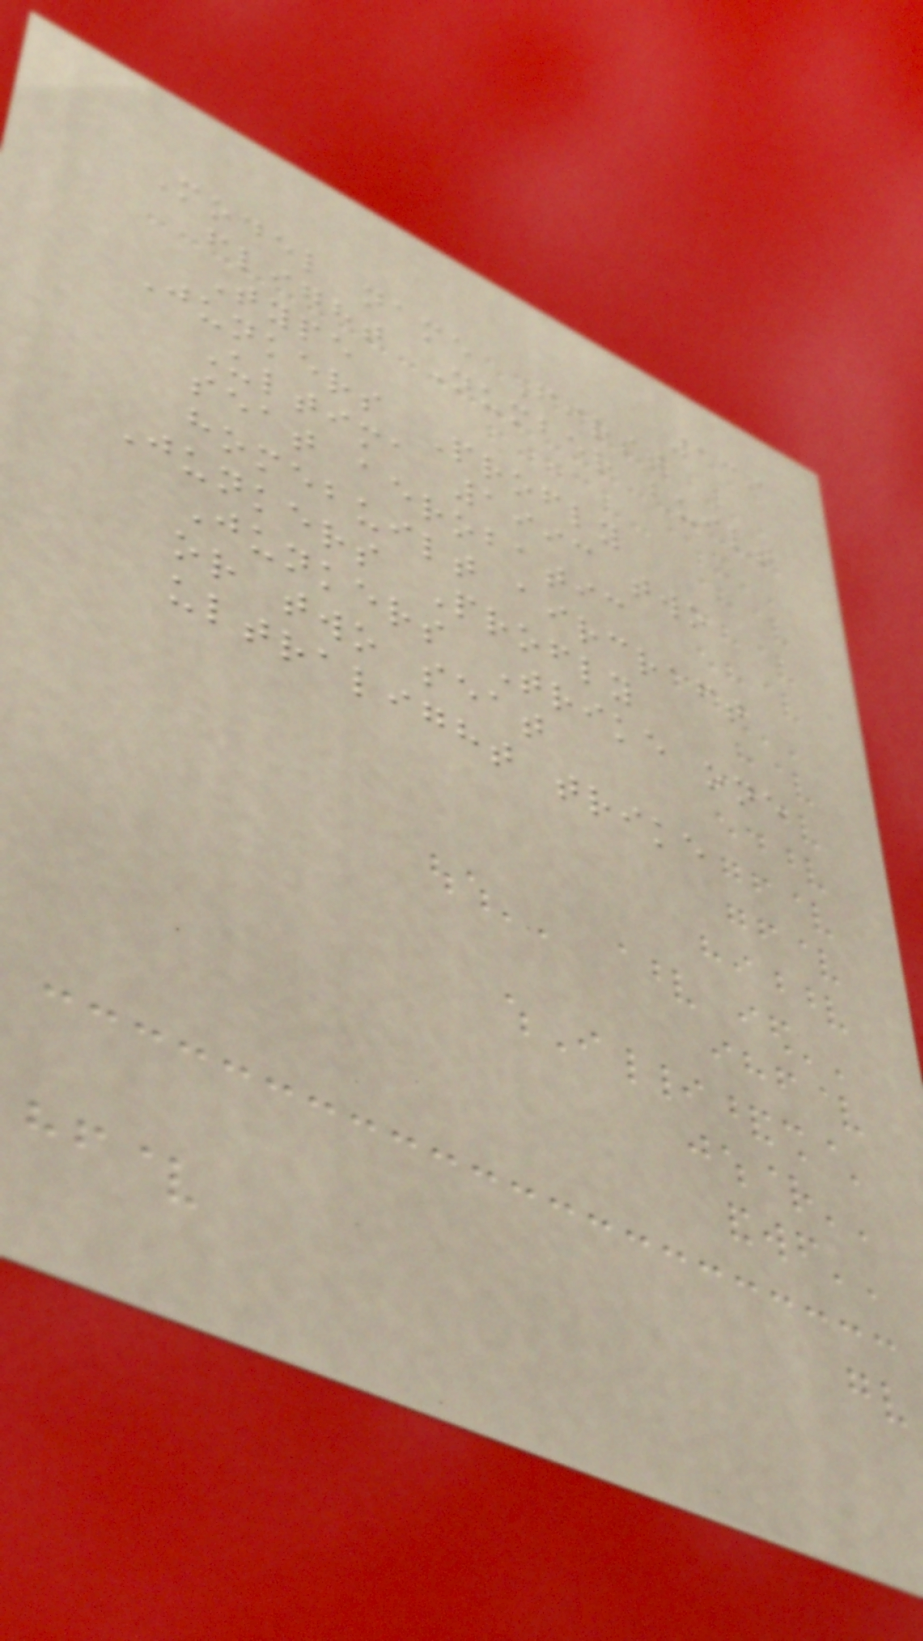139
Model name First
flight Number built
Type
Junkers Profly
Ultima 1993 two
seat aerobatic
homebuilt aircraft
Junkers Profly
Junkers Trike one
or two seat
ultralight trike
